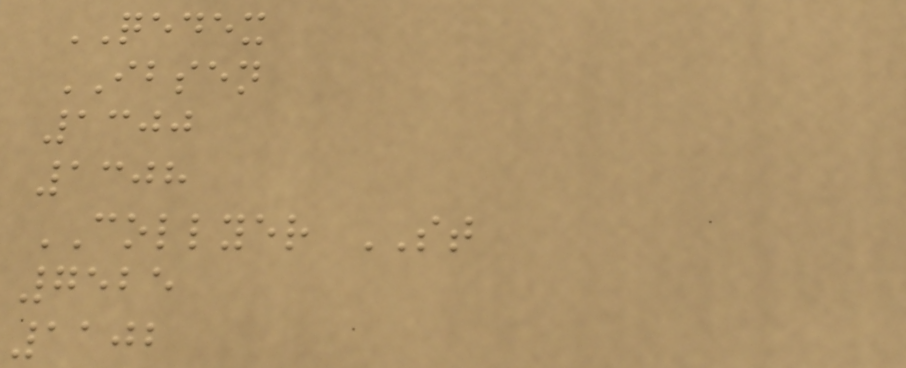QEDEX
IBSEN
1300
1308
COLLYER ST
7525
1102
